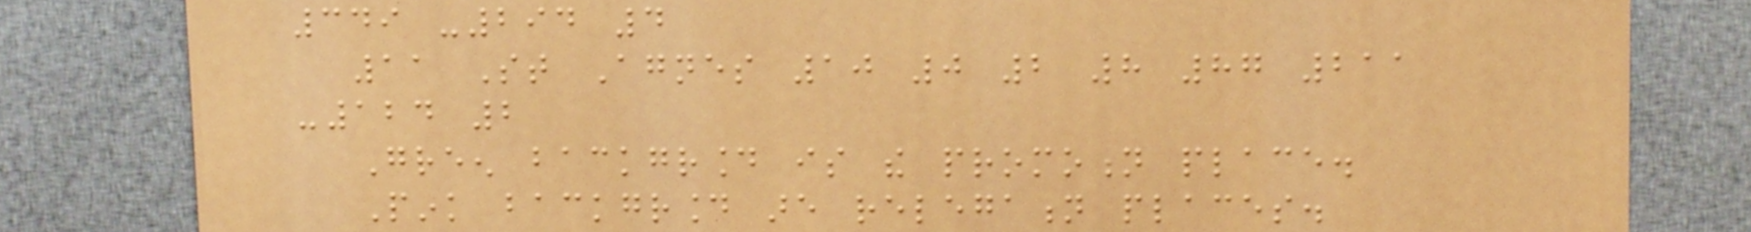349 -294 4
11 St Agnes 10 0 2 8 87 211
-124 2
Green background is the promotion place.
Pink background are relegation places.
